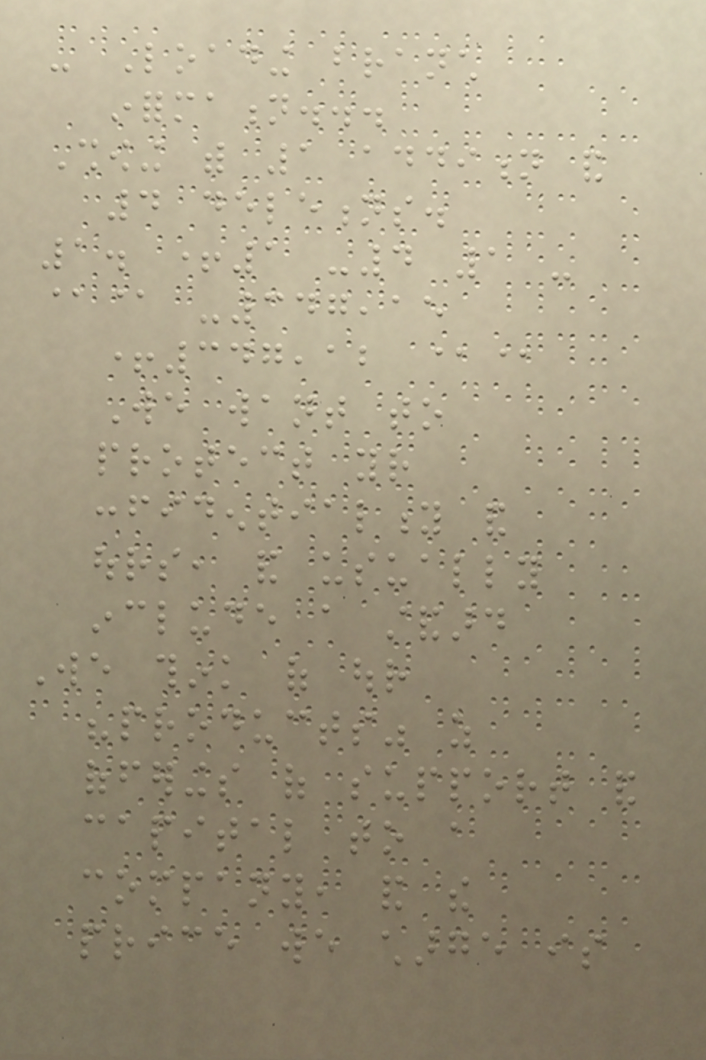- Loading branch
information...
Showing with 1 addition and
4 deletions.
1. +1 -4 1 -
@@ -347,15
+347,12 @@
We want to
protect your
confidentiality and
ours, and usually
include a standard
We think of our
"products" as
offerings of support and
capital to a
company, and the
price we charge is
